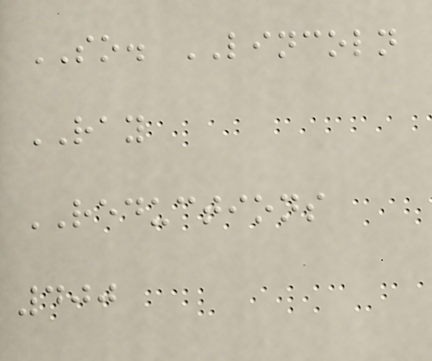SO. LINCOLN
RAY
REDUCTIONS
400
